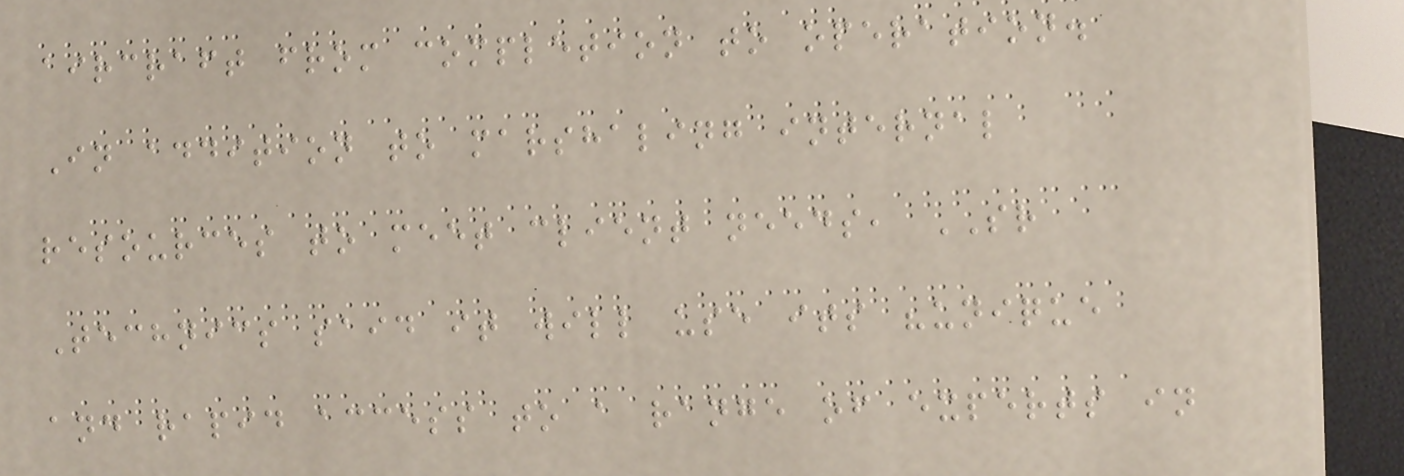aircraft from completion to operation.
In addition to marshaling internal
resources to meet client needs, SR
Technics said it will use its "unique
and rapid access to a range of experts in
